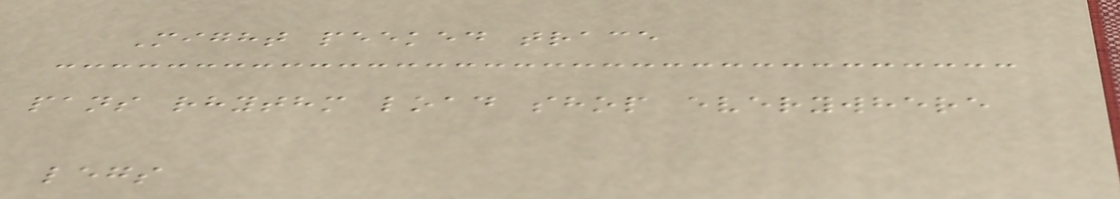Might peeked trace
pans rhythm load shop everywhere
legs
